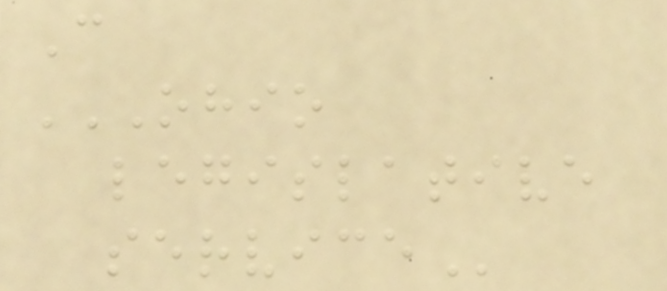C
OHIO
LEGISLATIVE
SERVICE
